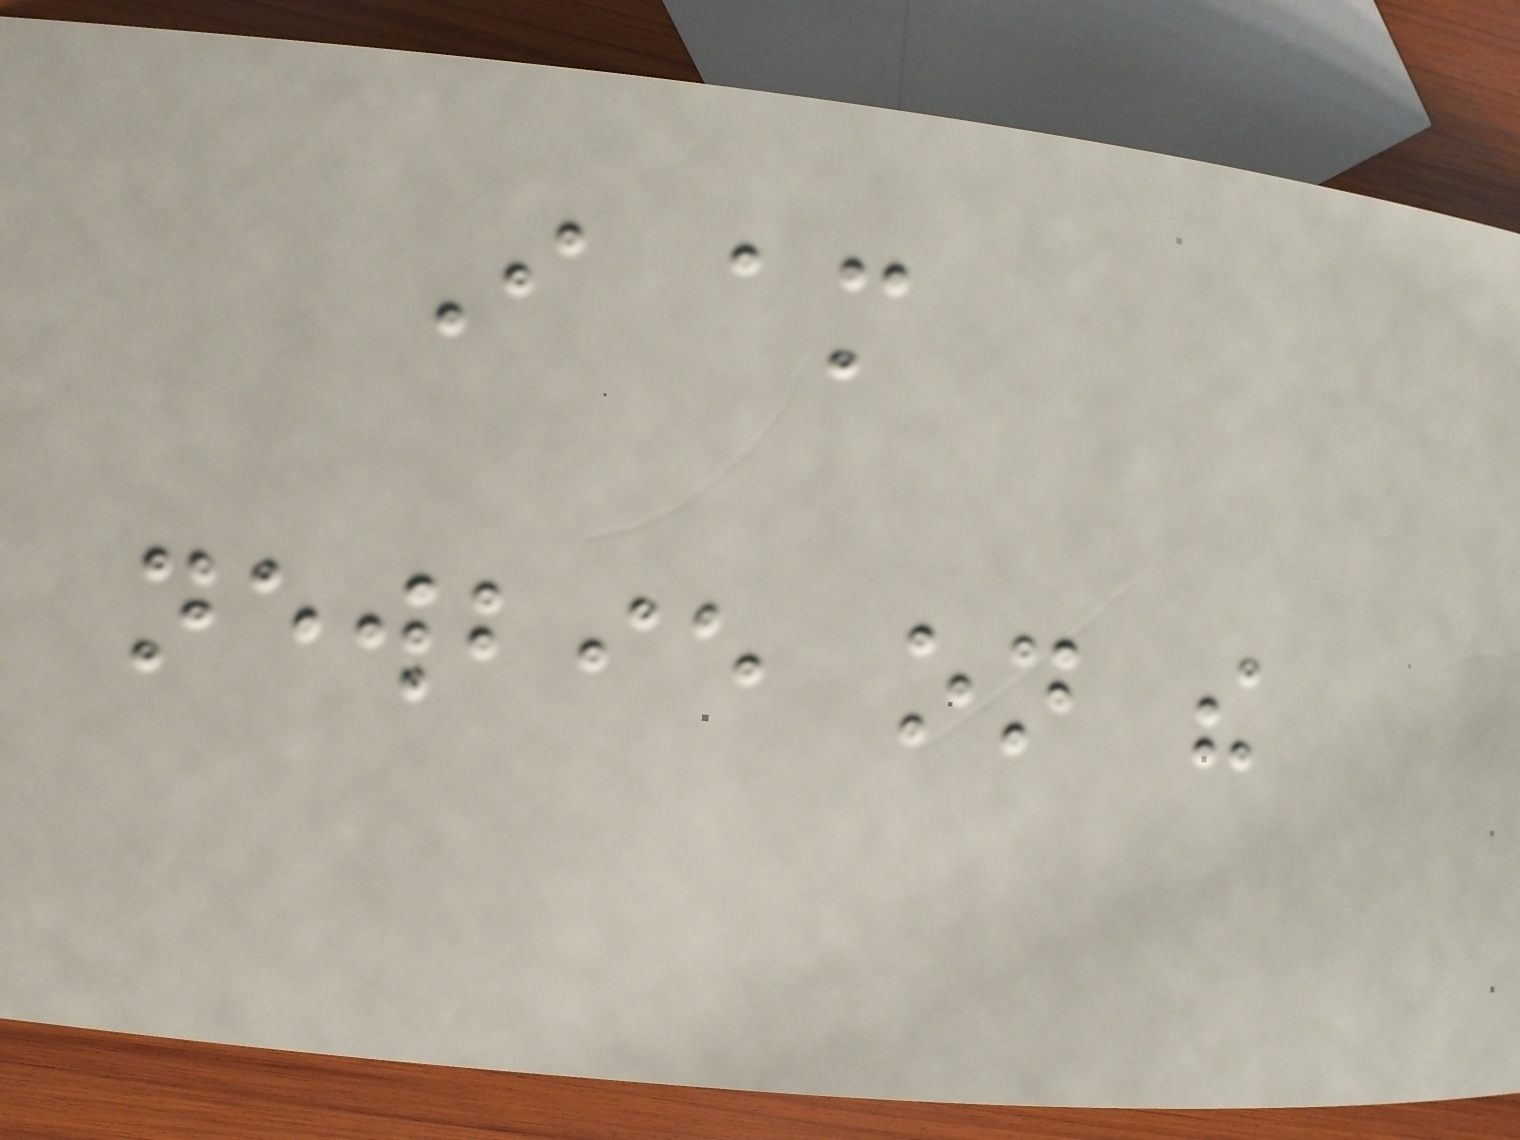I am
newbie on the
